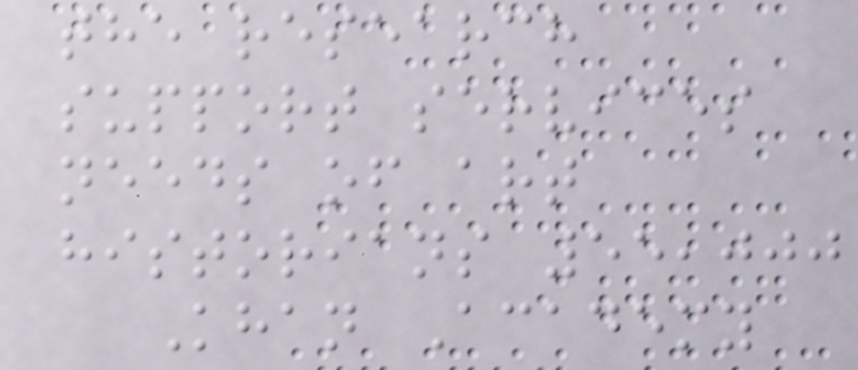the research
support services
needs of art
historians 55,000
Khan Academy
